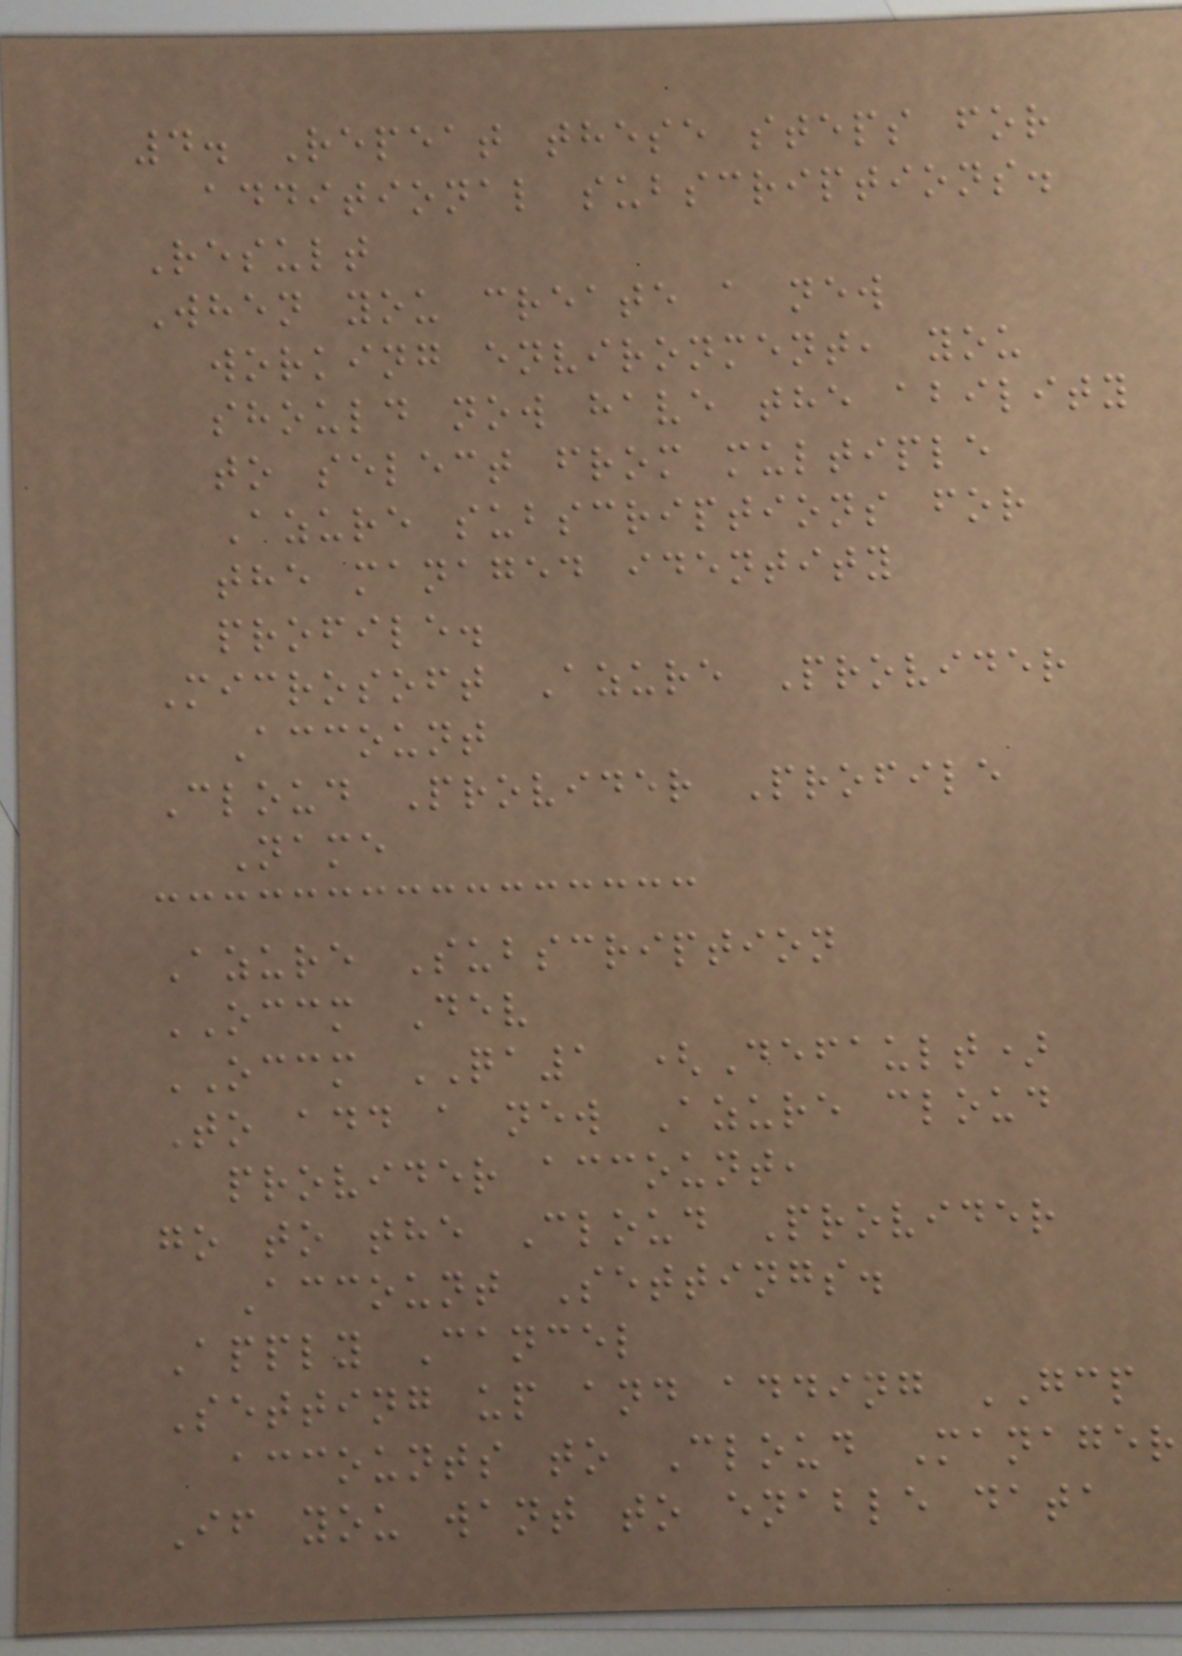4. Repeat these steps for
additional subscriptions.
Result
When you create a new
working environment, you
should now have the ability
to select from multiple
Azure subscriptions for
the managed identity
profile.
Microsoft Azure Provider
Account
Cloud Provider Profile
Name
Azure Subscription
OCCM Dev
OCCM QA1 (Default)
To add a new Azure cloud
provider account,
go to the Cloud Provider
Account Settings.
Apply Cancel
Setting up and adding GCP
accounts to Cloud Manager
If you want to enable data
